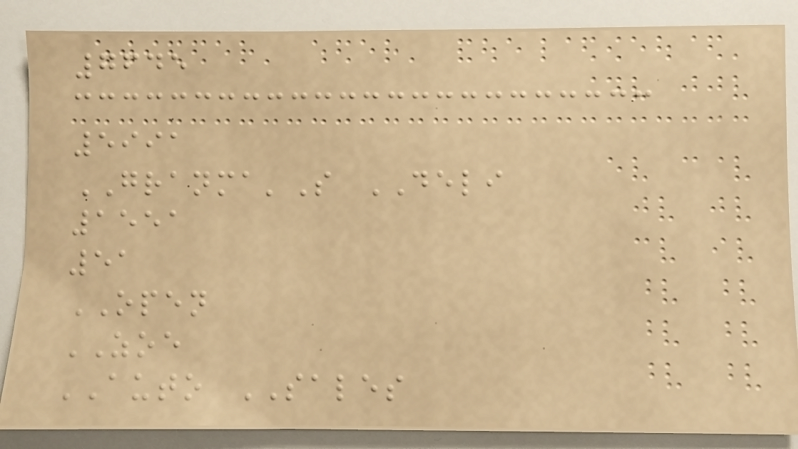7645
5991
GRANMA'S DELI
1551
51
OPEN
ZOE
AUTO SALES
